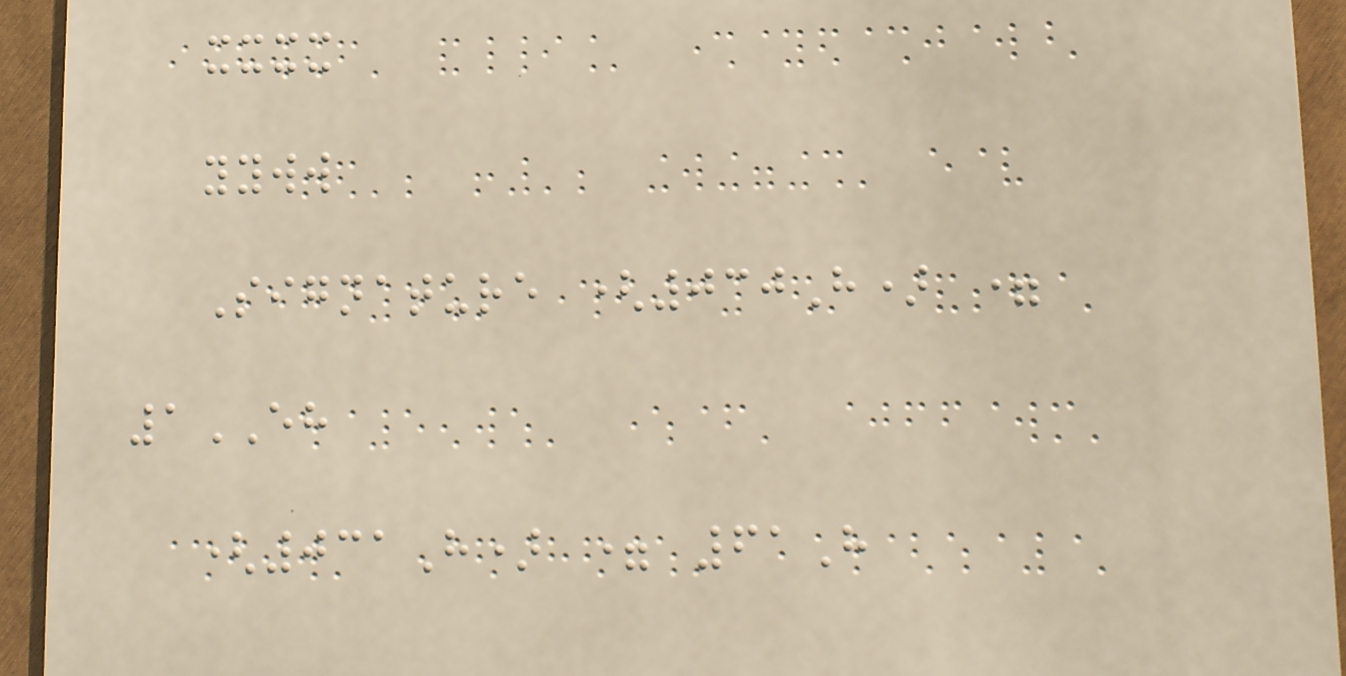xxxx
yyww
Signature (030H) =
1EH
(031H) = 61H
